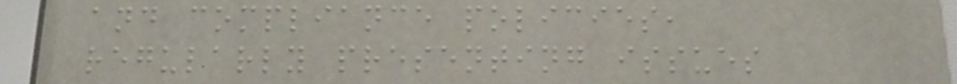and compliance policies,
regularly presenting issues
